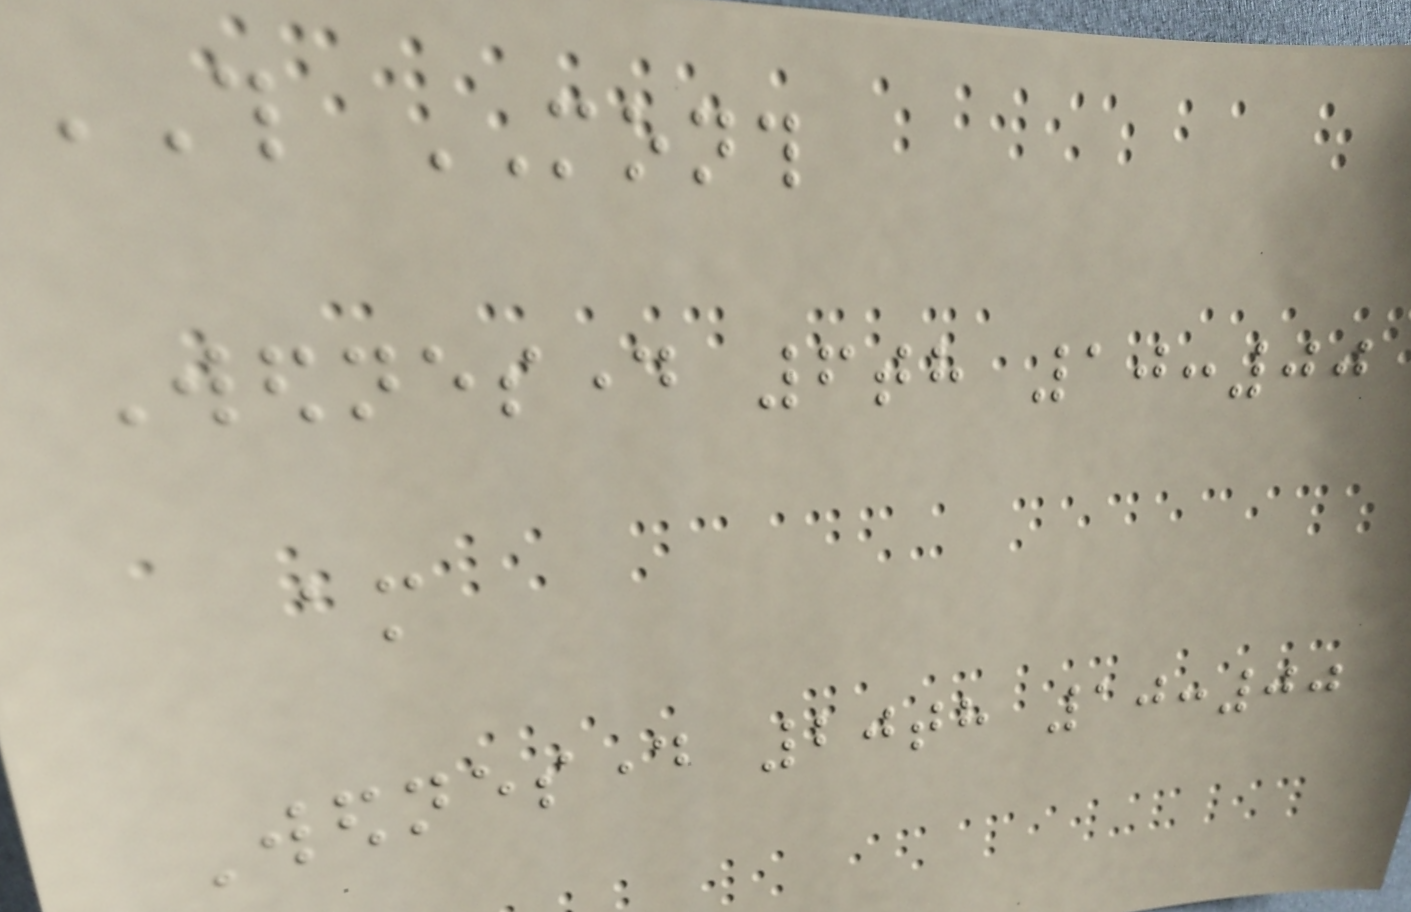THIS MONTH
Wednesday 6th 10:00
am
Wednesday 20th 10:00
